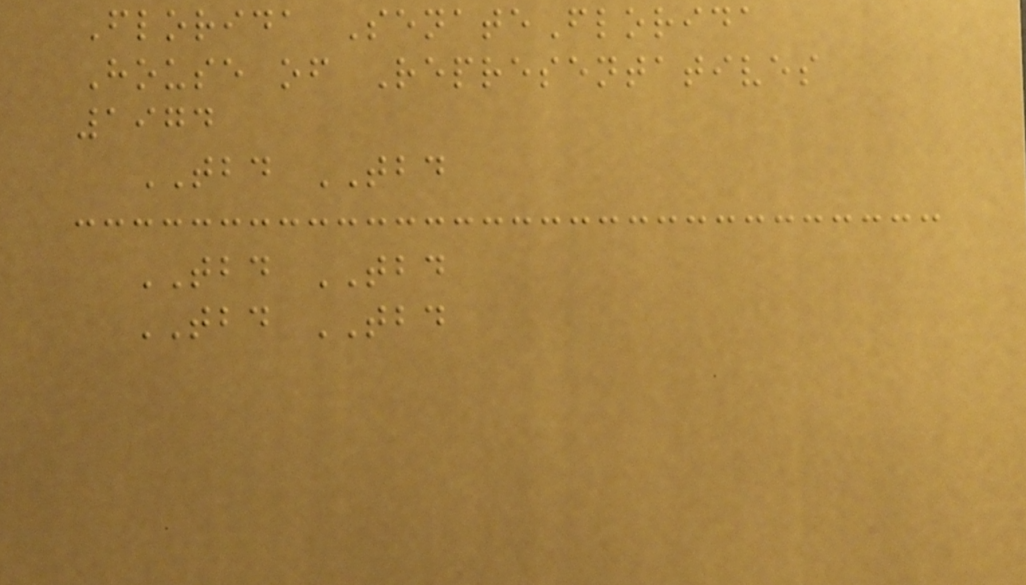Florida SenateFlorida
House of Representatives
1974
TBD TBD
TBD TBD
TBD TBD
